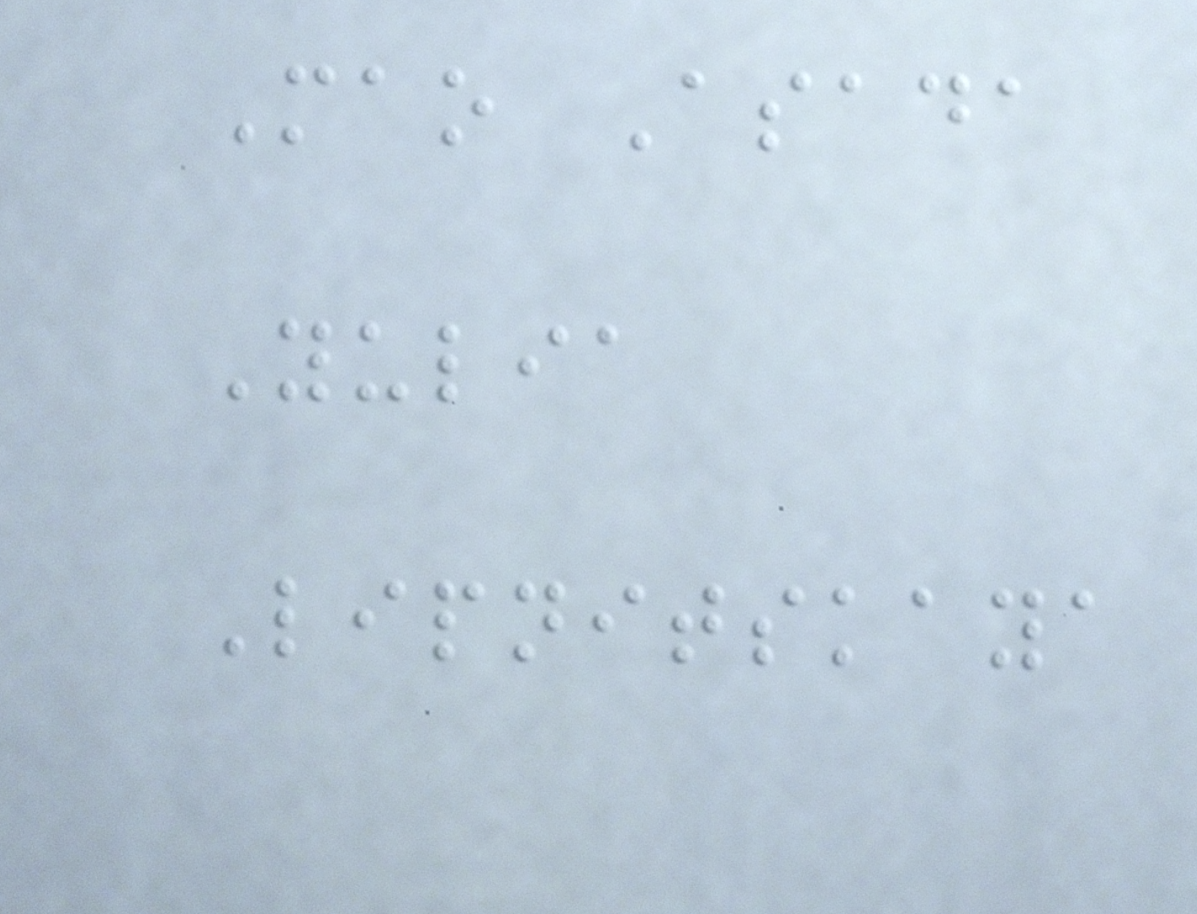Mao Asada
Yulia
Lipnitskaya
